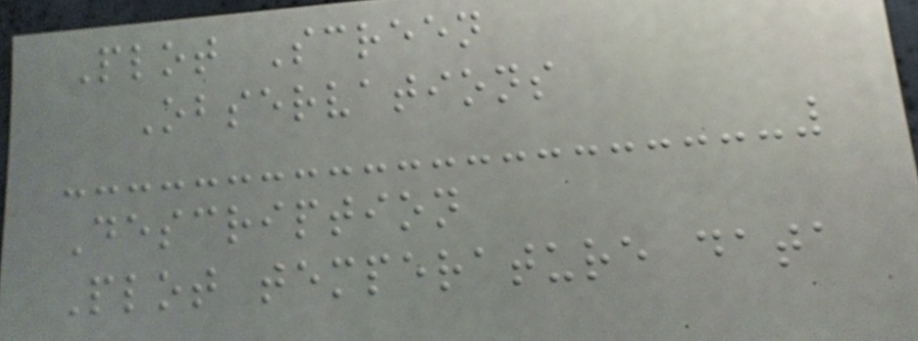Plot Screen
Observations
Description
Plot temperature data
